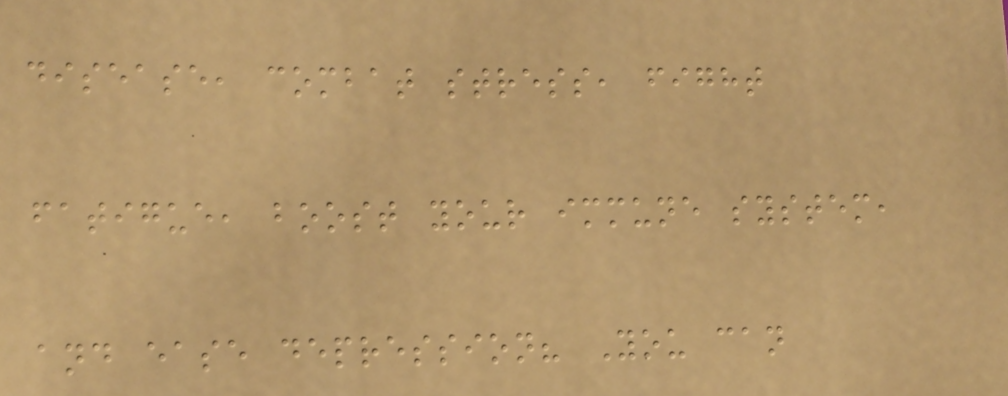disease, combat stress, fight
fatigue, boost your immune system,
and ease depression? You can
